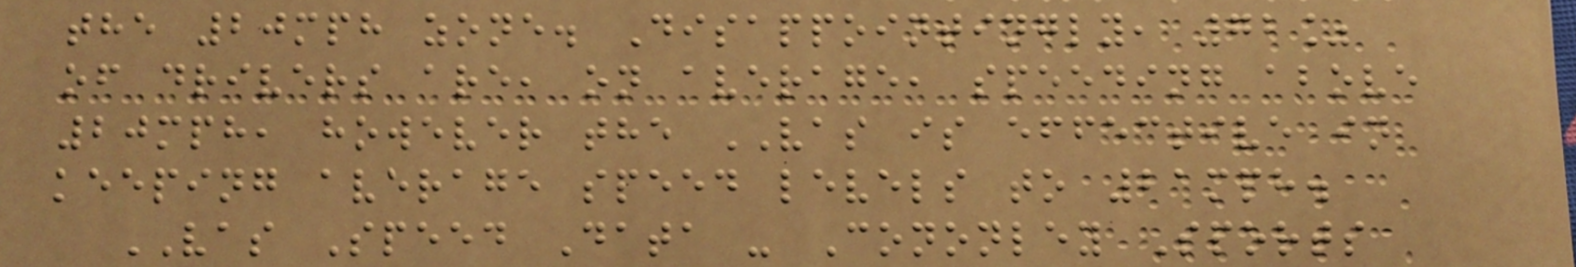the 20mph zone. Disappointingly, 72%
of drivers are, on average, speeding above
20mph, however the VAS is effective in
keeping average speed levels to 21mph.
VAS Speed Data - Cononley Sports
